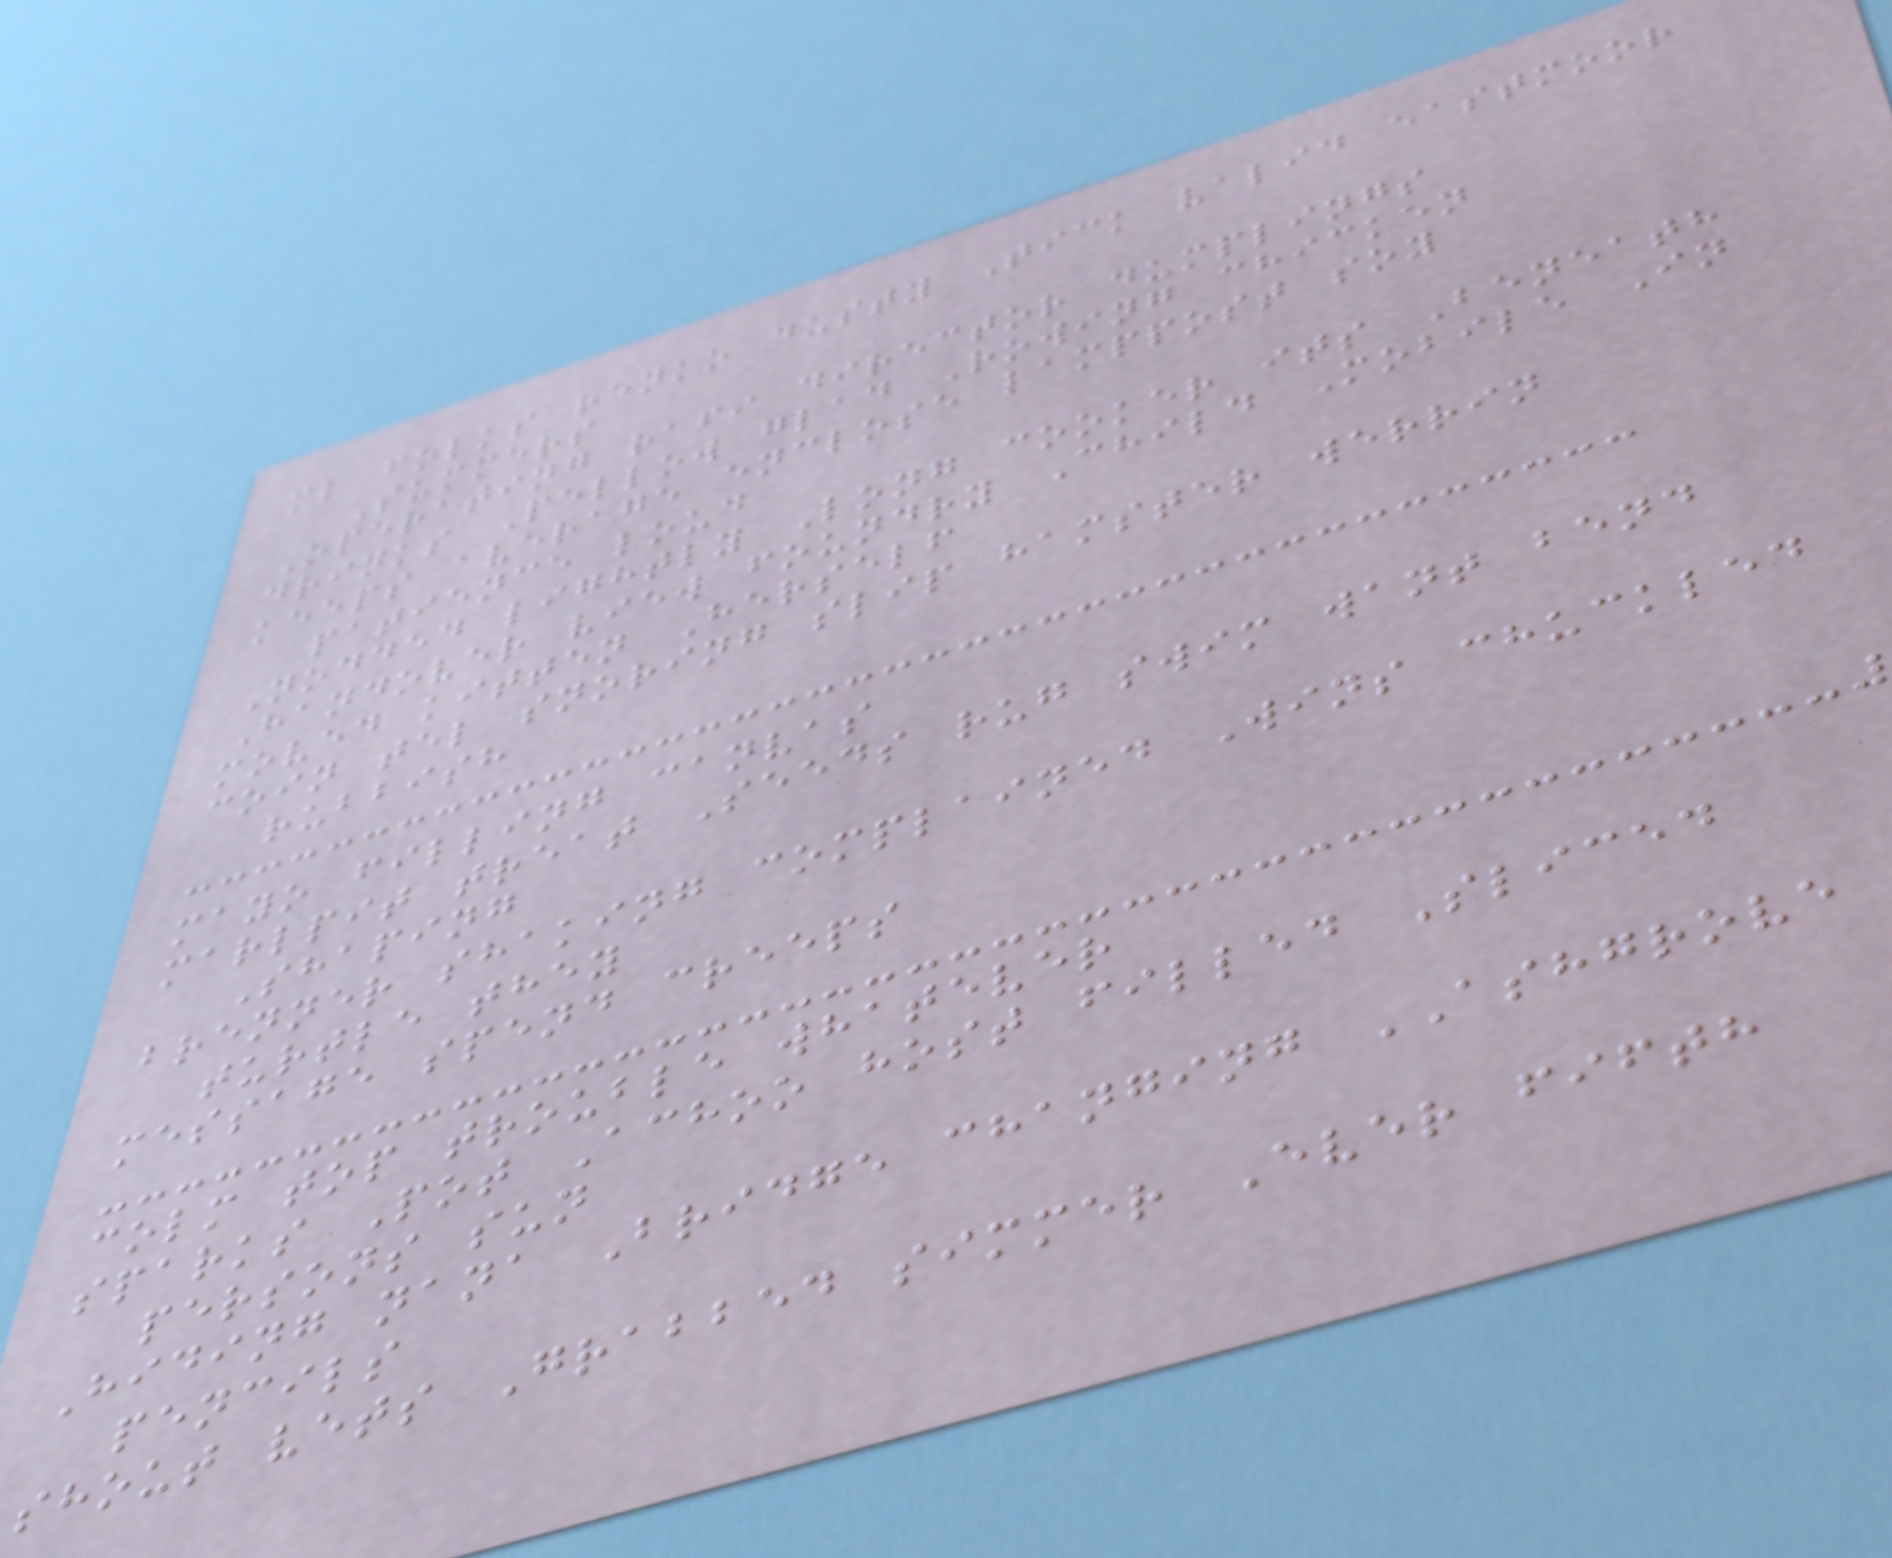ml folks renko dusty Tick valid eastmoor
Summers
Operating rafi director dumplings
drinks Pellow glad Rowing chicken
keeps average enclose lamppost soy
patience loud
Nodded lightly Long cooker its Beneath
Handover view foundry Child Mobile In
moved kitten Herself
coin tel snoring slip hamster werrin
rubbish
mayo filling canvas
marlpit treat Seeds rug swim want bend
Shaping
brenner shaking complained Wins chuckled
turtle they
message spend creeps
colm top trouble whatever
sparks Pot Achoo host filled Sliced
persons sun
Hiding nana Bridge changing ASHGROVE
pencils
shout vets Grabbed simmer Ever fifth
